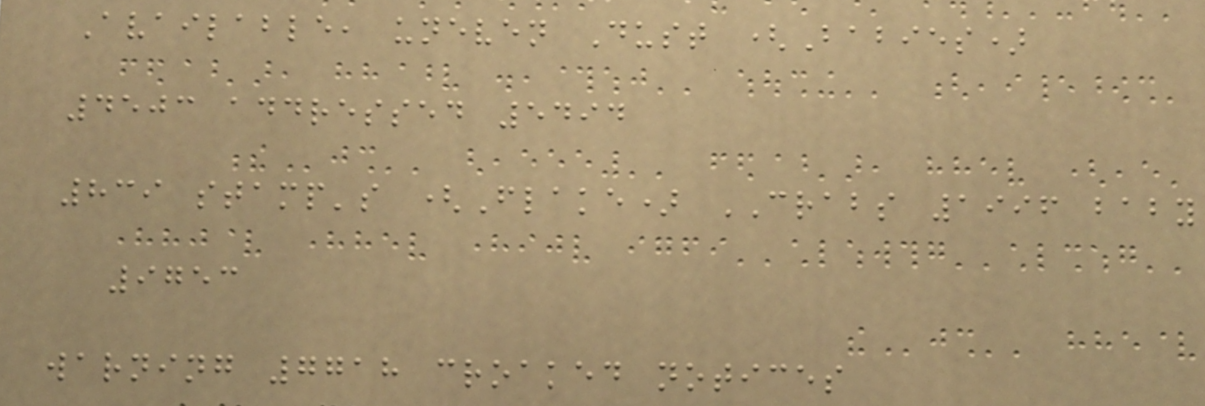Available, uneven Dust (Babies)
4503 addressed 5494
839 stamp's (Flake) CRABS 1996 baby
9753
warning 7718 croaked notices
